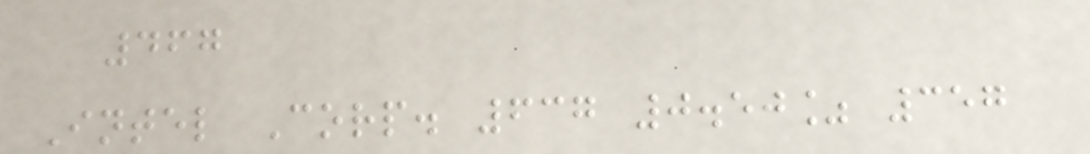467
Intel Corp. 637 0.50% 357
